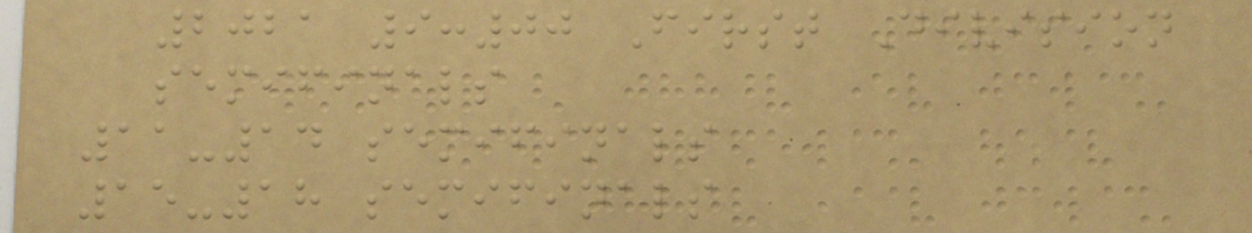2021 9:00 First Division
semifinals
11-14 semifinals
15-18 semifinals
